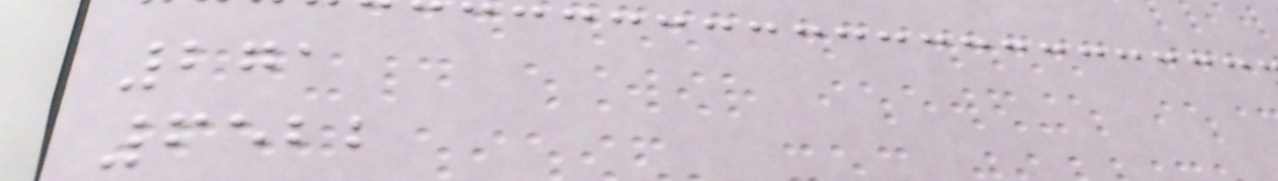271
6522
